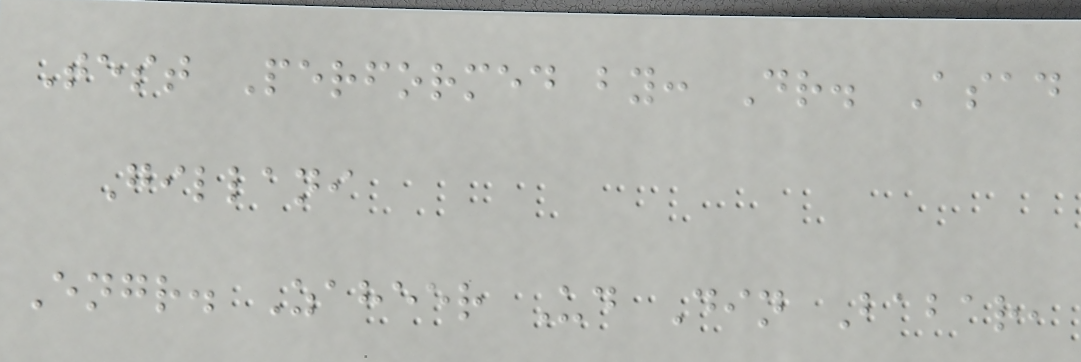Test Performed by: Dr. Asad
Gillani
Engr. Zaheer Ud Din Babar,
